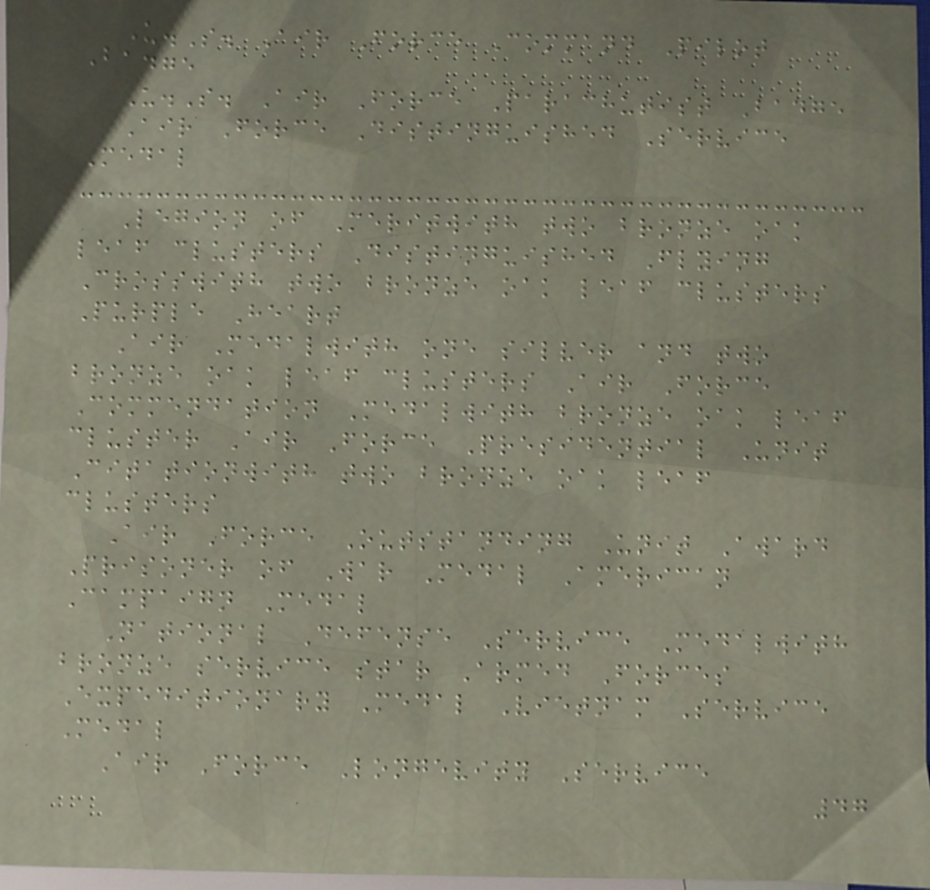U.S. Air Force Command Pilot
Badge
U.S. Air Force Parachutist Badge
Air Force Distinguished Service
Medal
Legion of Meritwith two bronze oak
leaf clusters Distinguished Flying
Crosswith two bronze oak leaf clusters
Purple Heart
Air Medalwith one silver and two
bronze oak leaf clusters Air Force
Commendation Medalwith bronze oak leaf
cluster Air Force Presidential Unit
Citationwith two bronze oak leaf
clusters
Air Force Outstanding Unit Award
Prisoner of War Medal American
Campaign Medal
National Defense Service Medalwith
bronze service star Armed Forces
Expeditionary Medal Vietnam Service
Medal
Air Force Longevity Service
47
